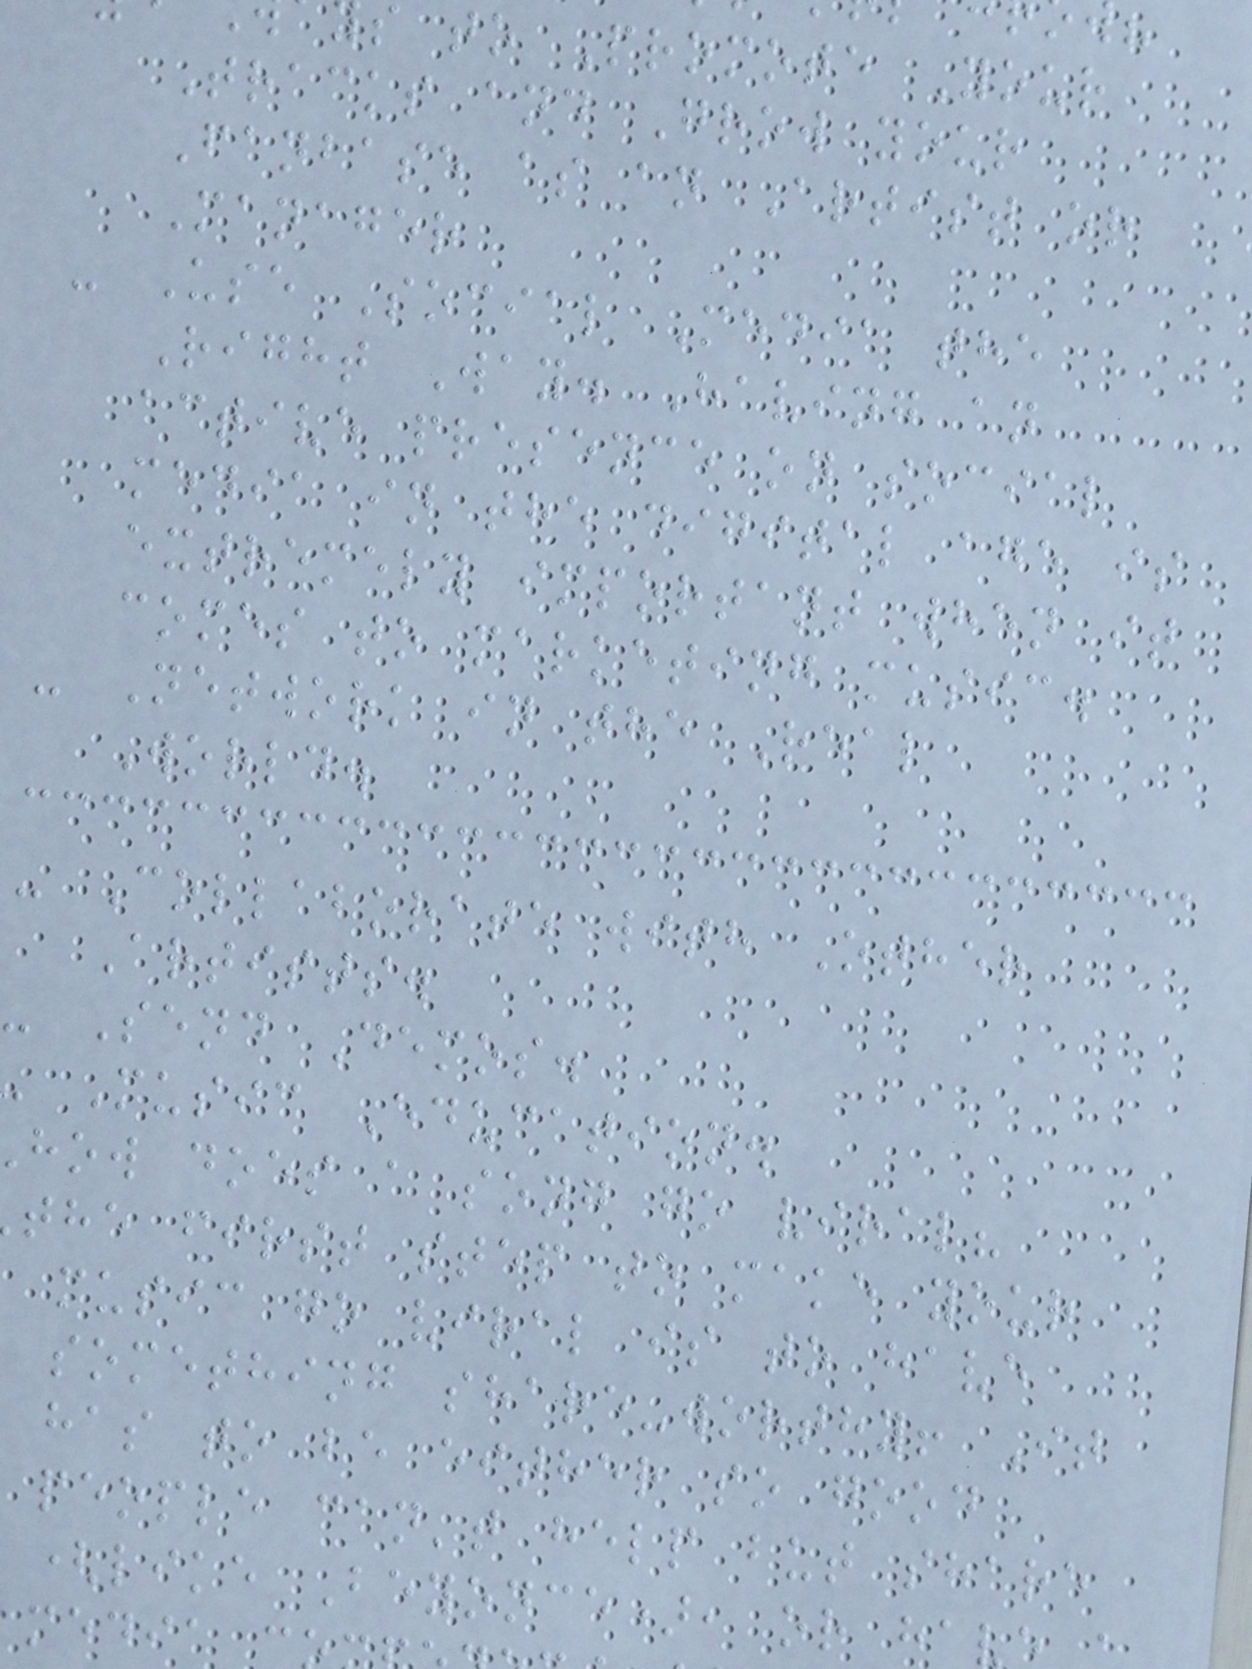s to Promote Your
Tracks and Grow your
Fanbase as an Artist or
Manager
- Use Social Media the
Right Way. Having an
active presence on social
media in the digital age is
extremely important when it
comes to marketing music.
- Network in the Real
World.
- Collaborate with Other
Artists.
- Send Demos.
Music Education.
how does a song go viral?
the first step to make your
music go viral is to have
something share-worthy! It
has to be either so good
people can't help but share
(like Beyonce), or hav
